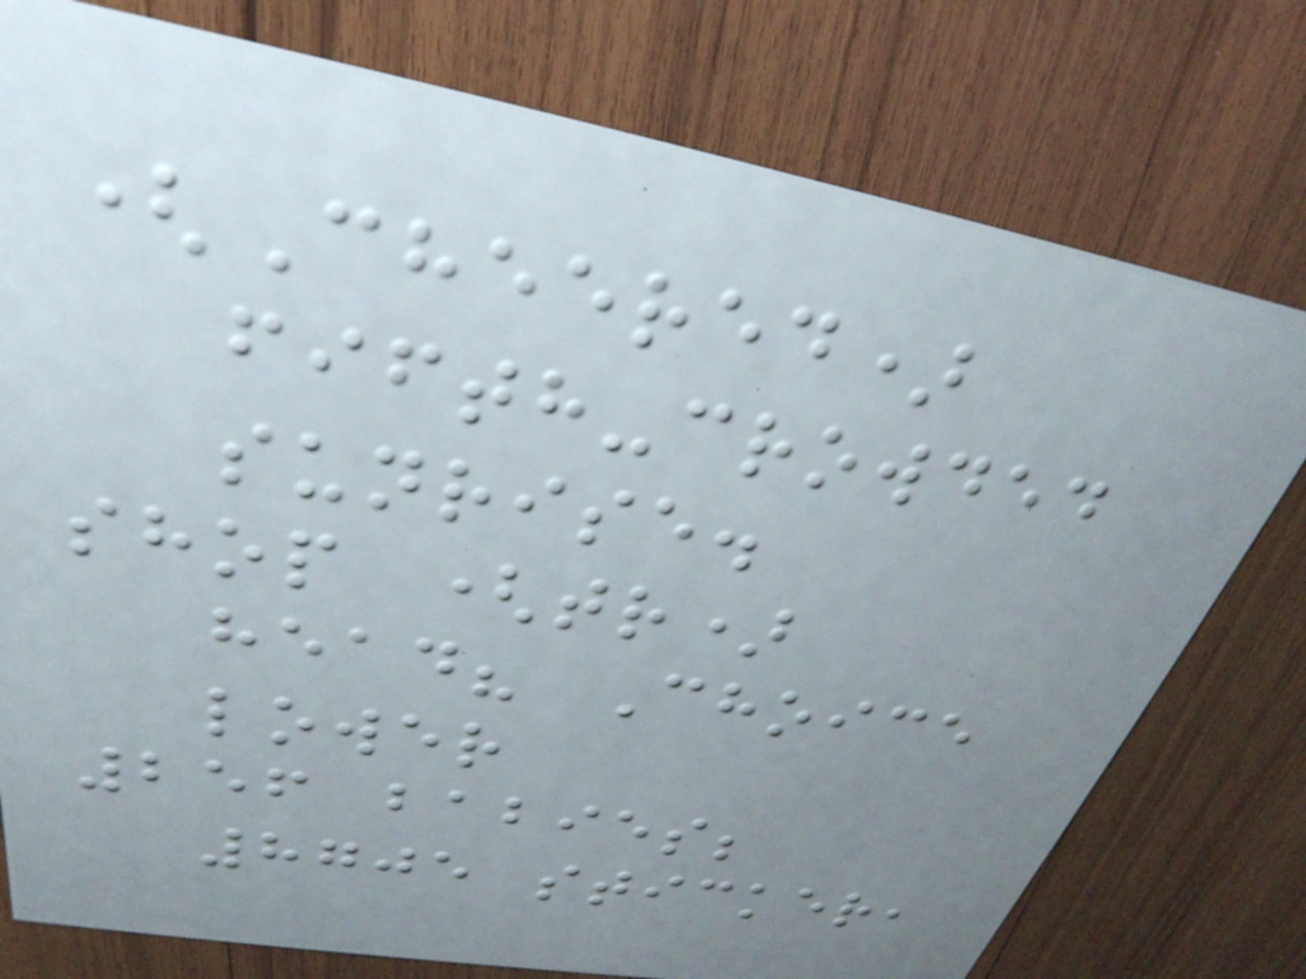(Cheered)
fifth-crowded
sunrise.
shop (tr)
head? Choice
lower
256 babies;
8705 sticker,
